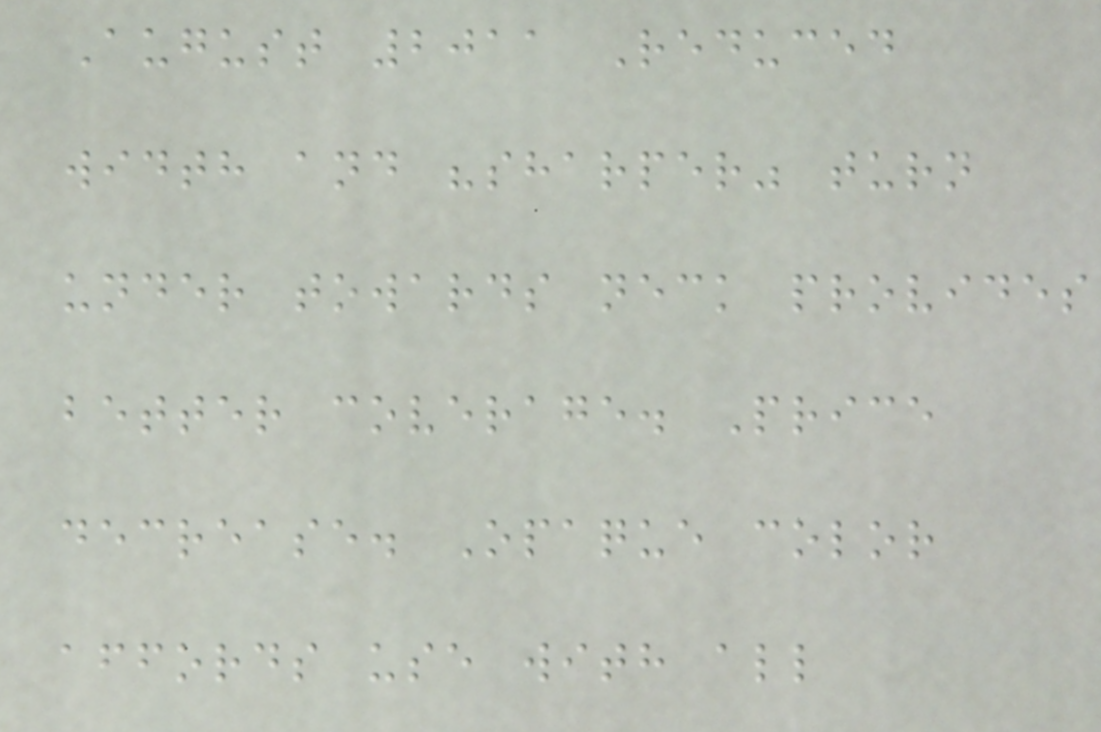August 2011 Reduced
width and "sharper" turn
under towards neck provides
better coverage. Price
decrease. Opaque color
affords use with all
